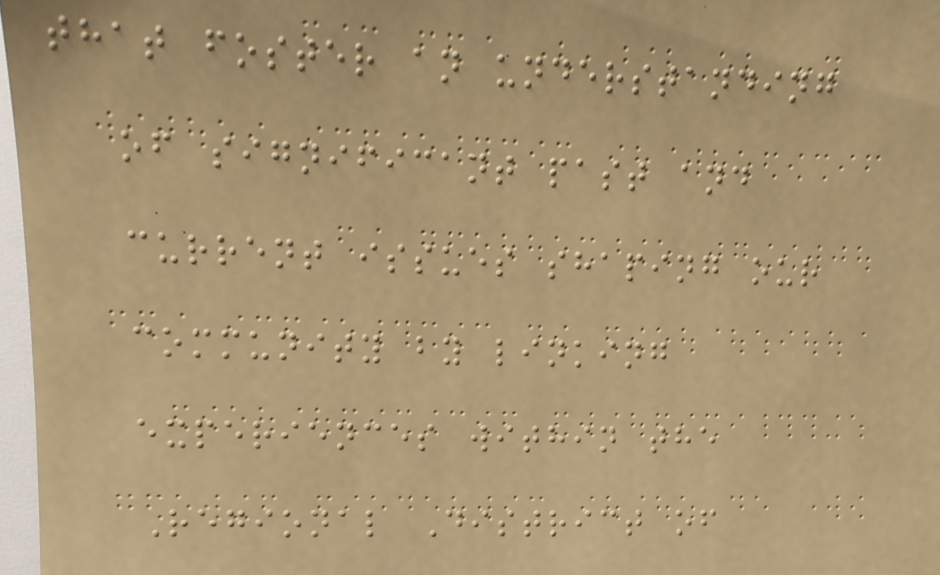that foster an understanding
of significant past and
current issues shaping our
community by linking
experiences within the
Regional District of
